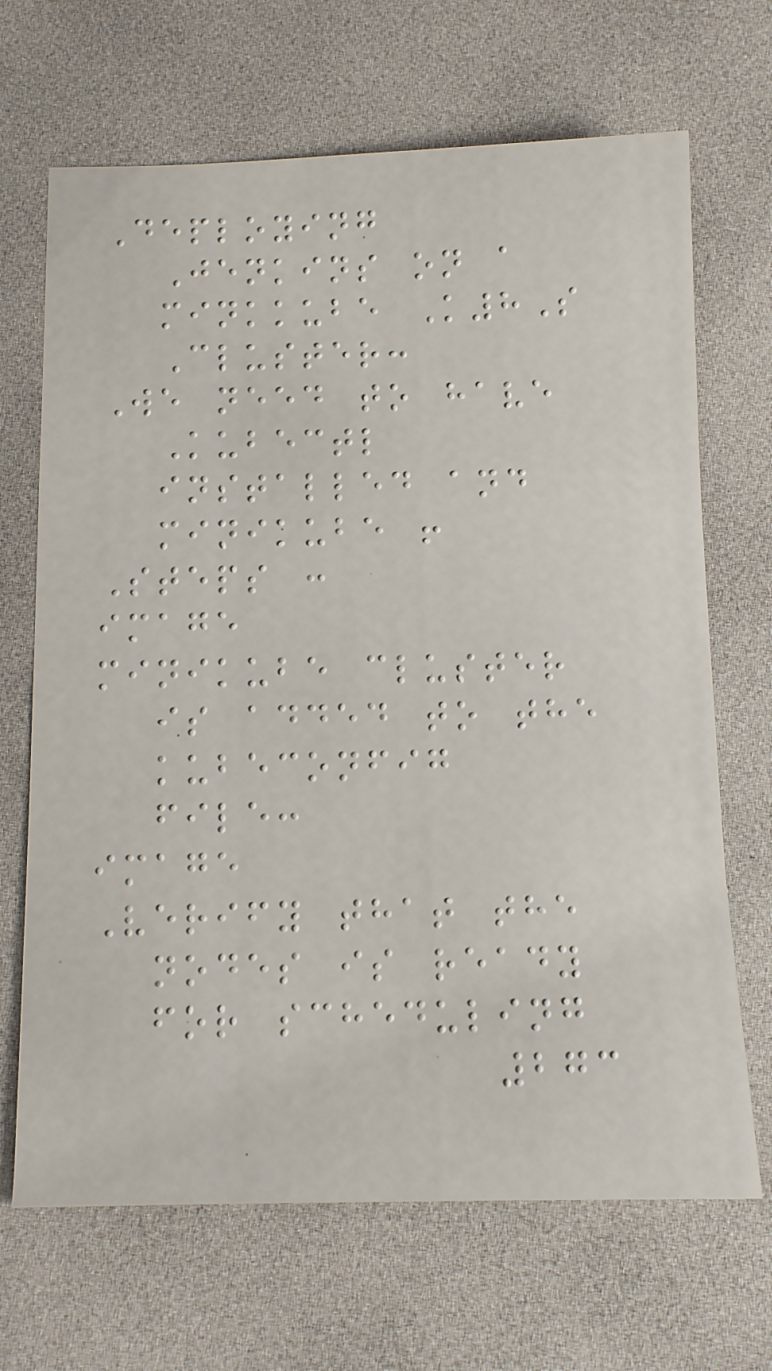Deploying
Jenkins on a
minkkube K8S
Cluster:
We need to have
Kubectl
installed and
minikube !
Steps :
image
minikube cluster
is added to the
kubeconfig
file:
image
Verify that the
nodes is ready
for scheduling
273
